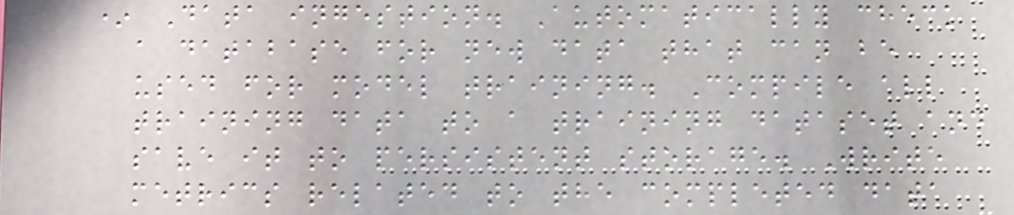* Data ingestion. Automatically check
a database for new data that can be
used for model training. Compile all
training data to a training dataset and
save it to persistent storage. Write
metrics related to the completed data
